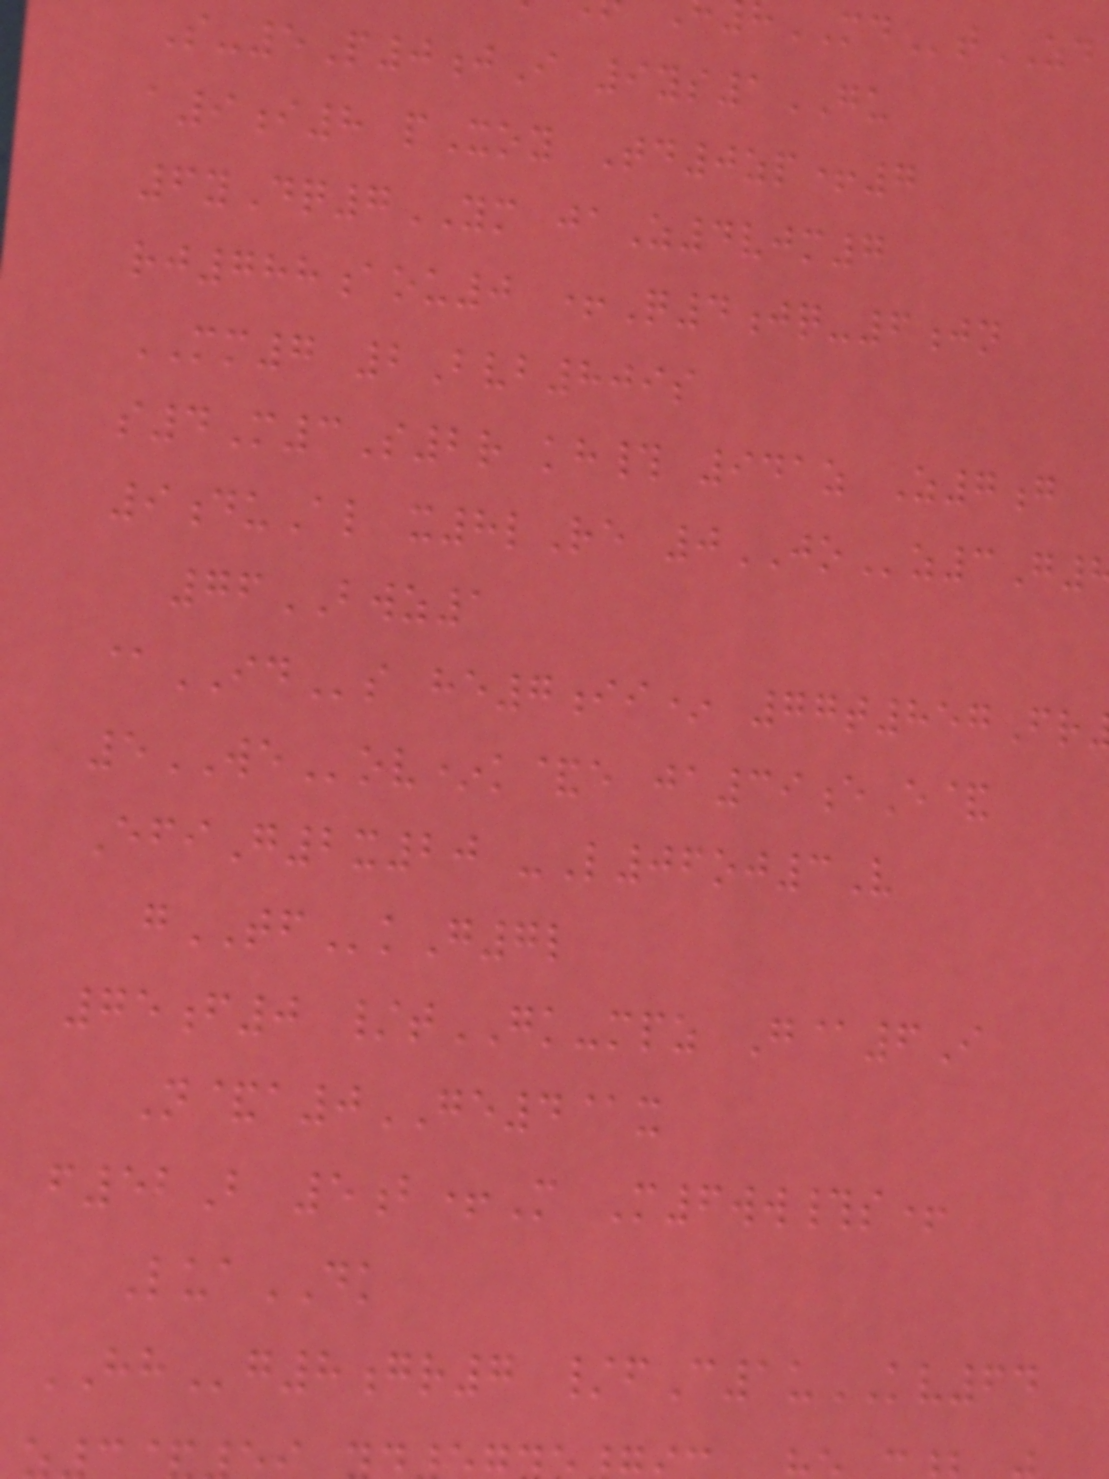MDtZD
S-5P0jI 9ys1GU
a9i8 pXoy Td0zp+7
6yDq7YM jaZ4vjm7
rj788aou0 +Q4jq-6jn
MM7 2Bvb809s
s4M3S2r kh# 941z Z7g
9duAl x8lRe 0JOz3G
76BWZ1
@IDs he7ii* 77t857Fr
5WEov*k&e ja39eE&
EfiG2x20 -L06oj3V
gTFkG7l
75f0 /tGK-mpz G@6I
N&a0GE4@x
f52B 5b+M M6ww#s+
LuaDK
HHg8gr7 /fC1uKV64
